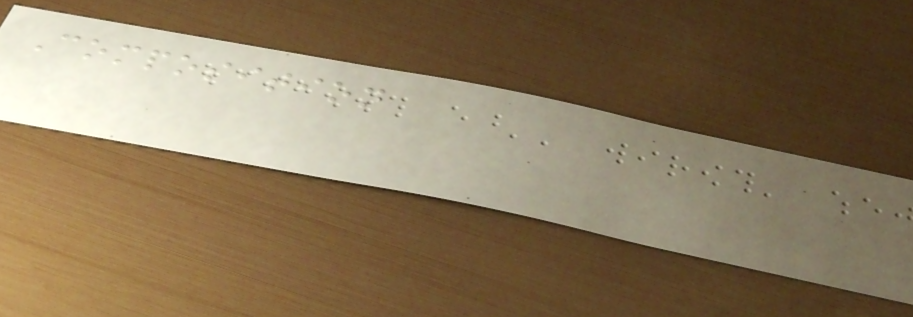Composition
